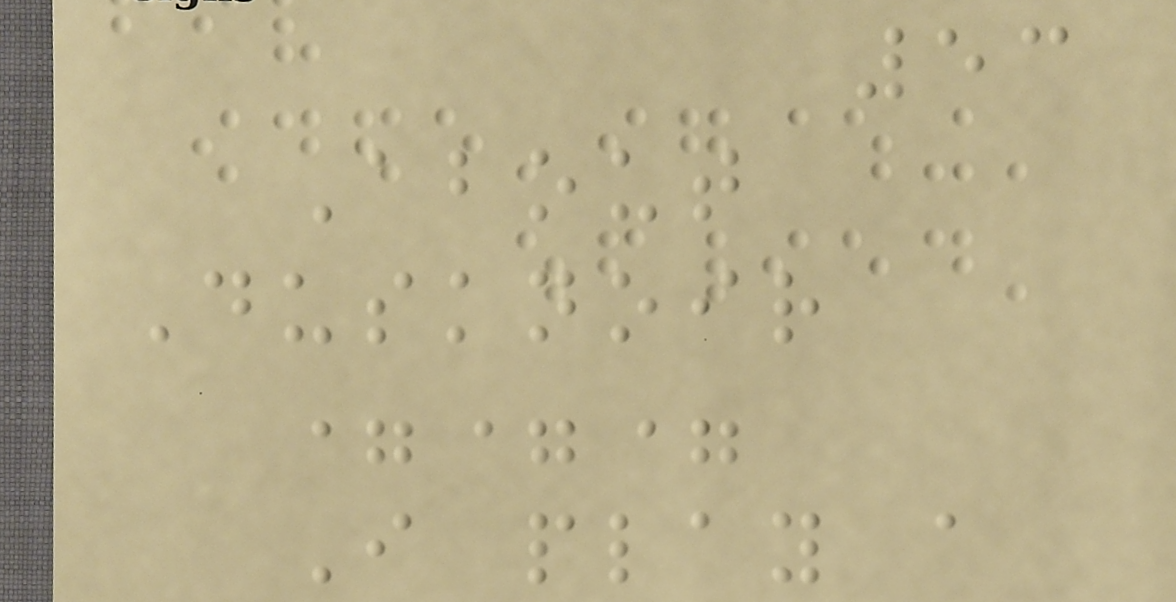53
About
Dusknoir
===
I play a
